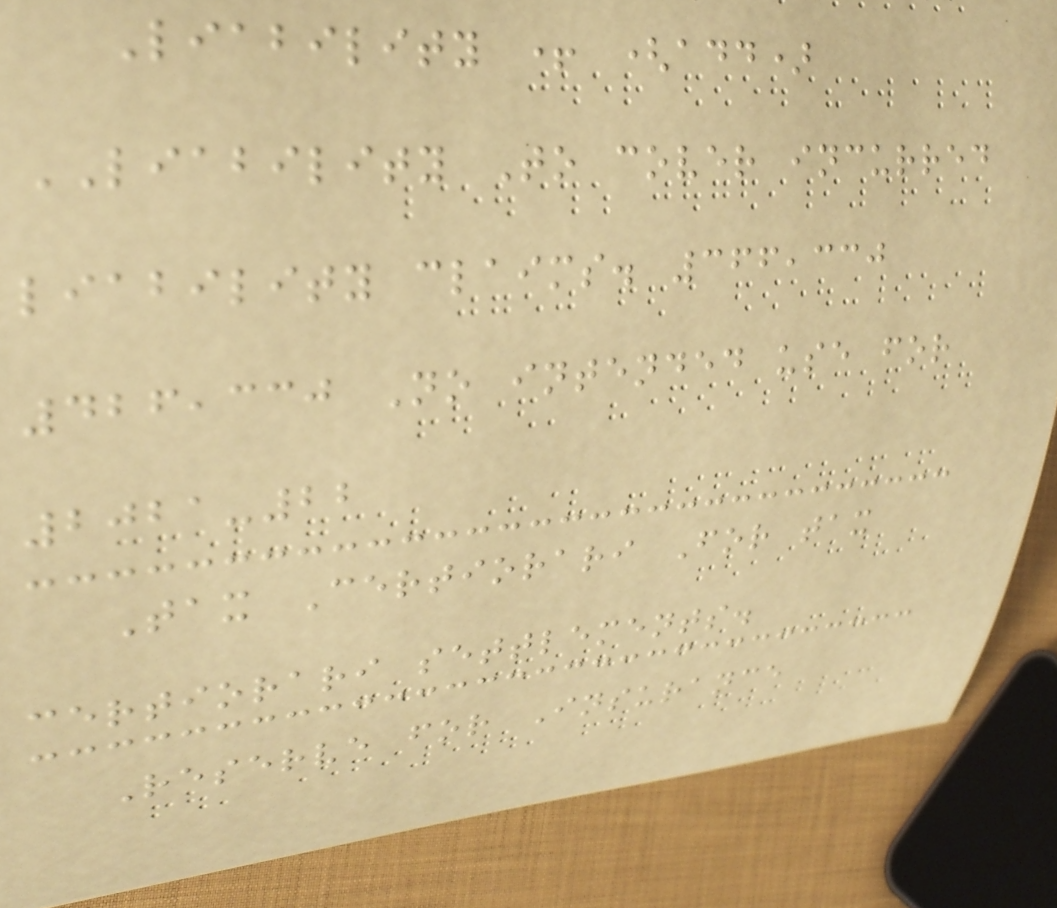Liability + (add)
LIABILITY To cover incurred
liability claims. 366,330
426,330 No intended use for
2021-22
Tax Certiorari For tax
certiorari settlements.
Reserve for Insurance
